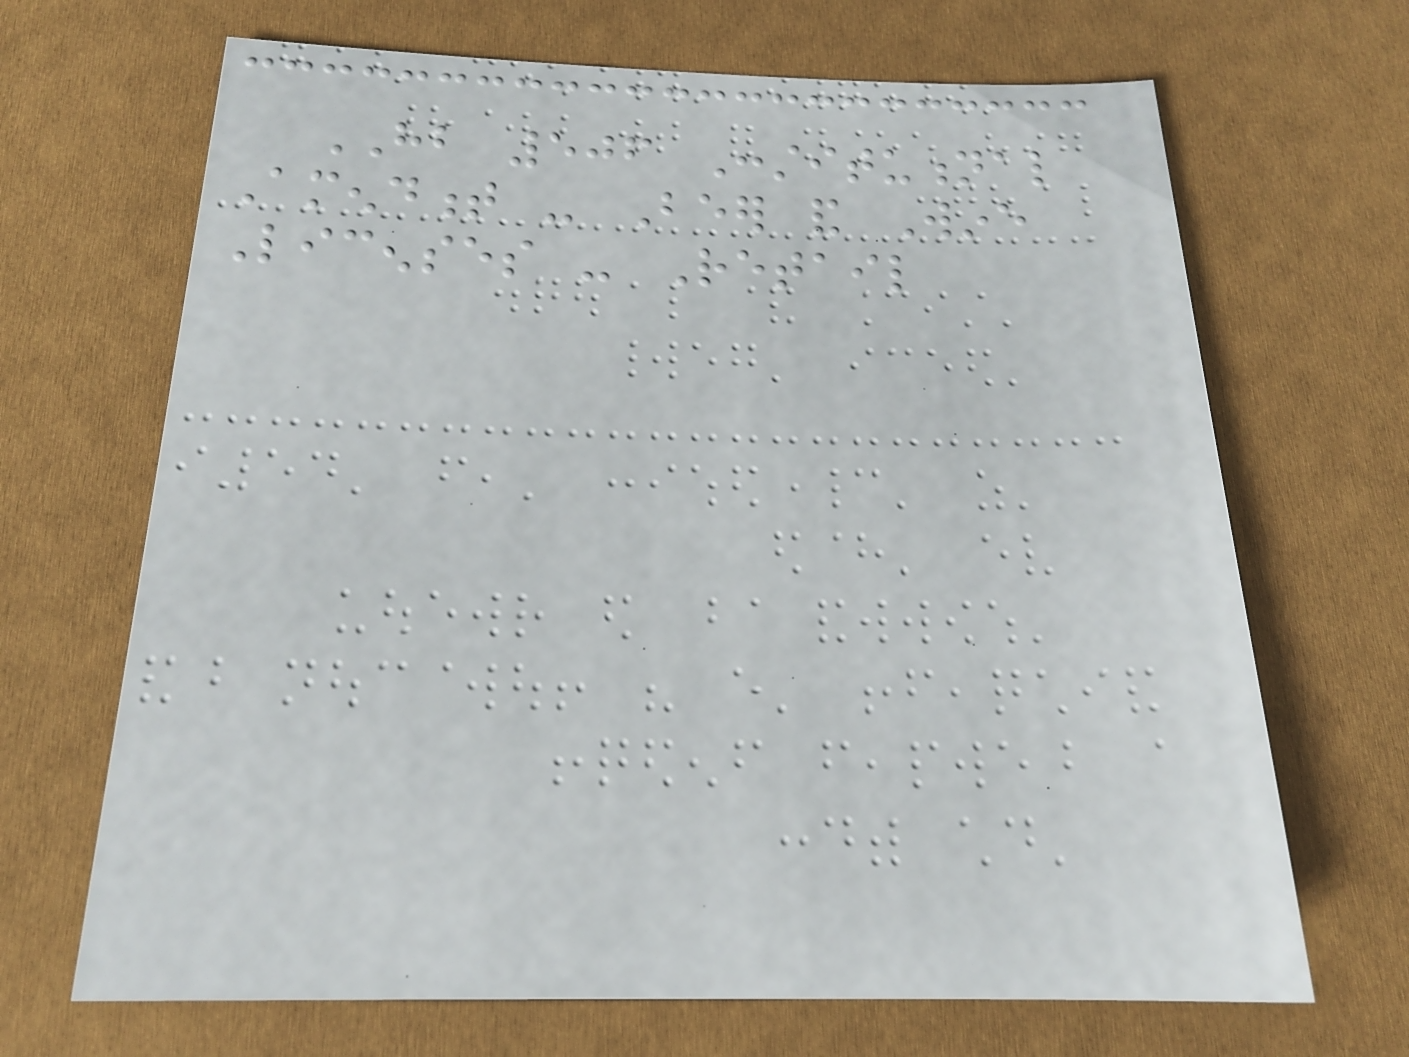HB 506 Constitutional
Amendment - Beer and Wine
Licenses - Retail
